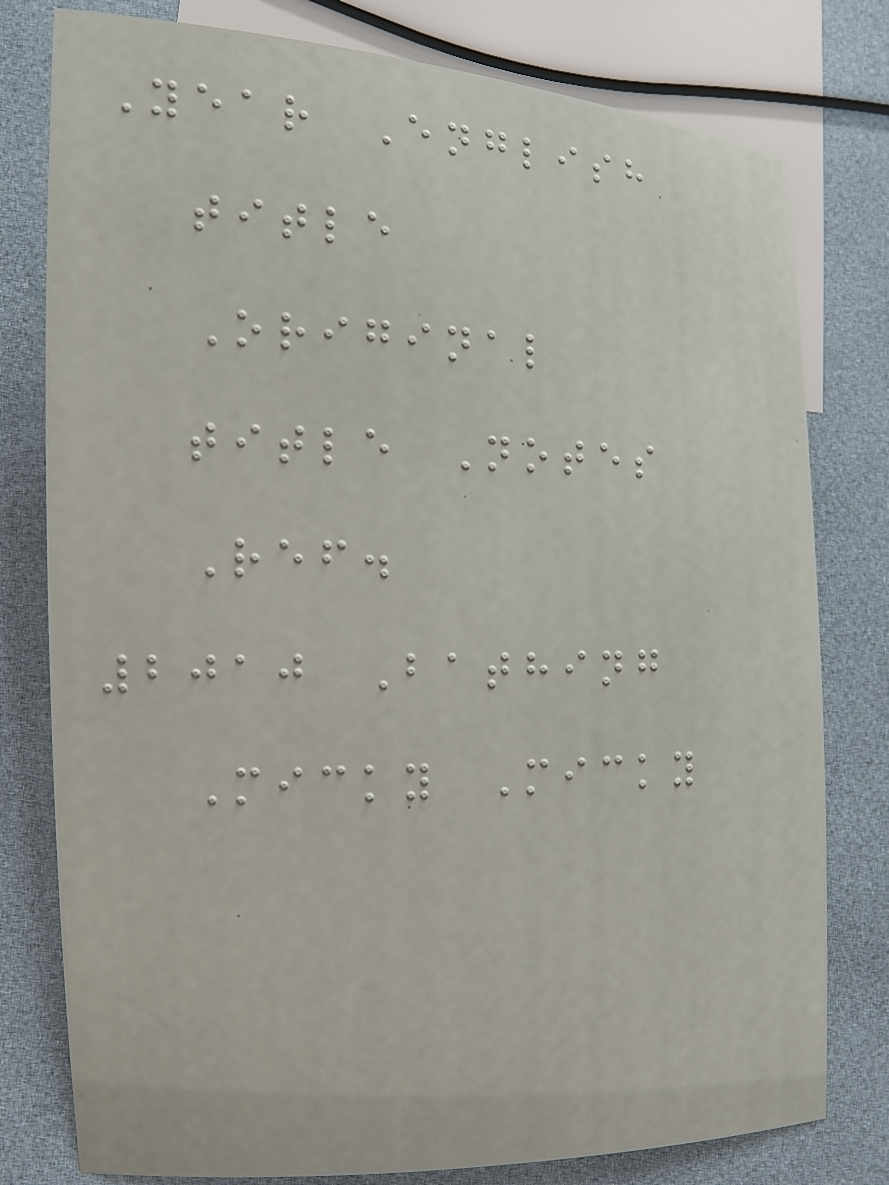Year English
title
Original
title Notes
Ref.
2010 Bathing
Micky Micky
